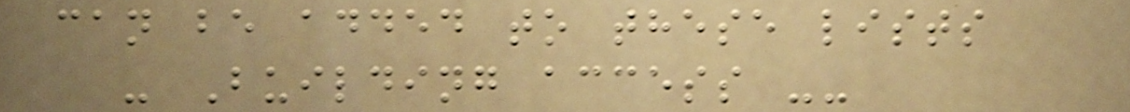can be added to these lists
- Building access --
